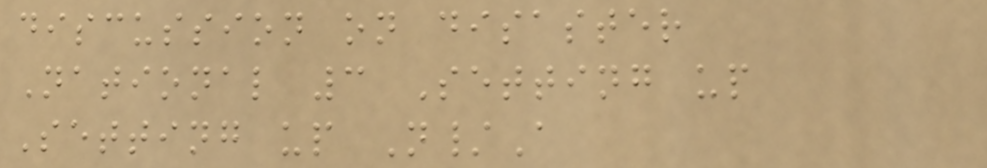discussion on disaster
National 3 Setting up
Setting up N/A
